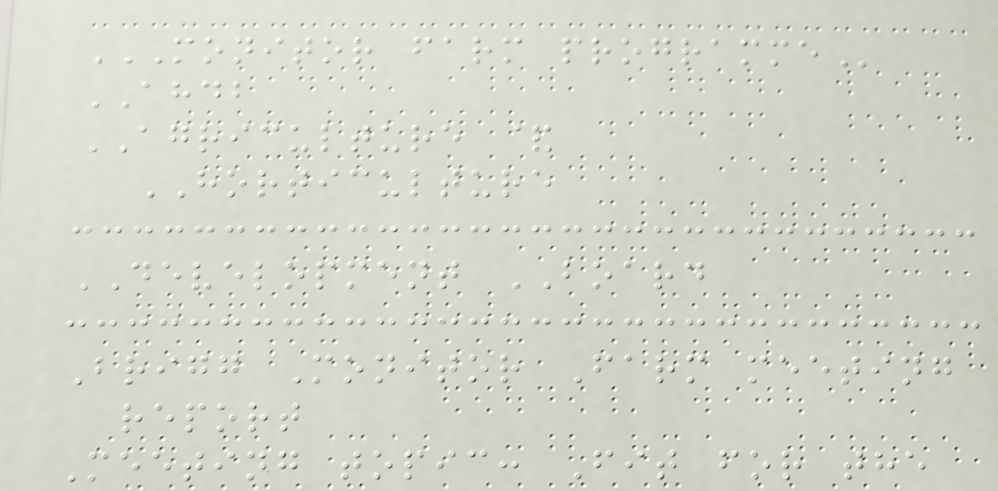MONITOR FARM PROGRAMME
AHDB
AGRICULTURE &
HORTICULTURE
DEVELOPMENT BOARD
Brigg Monitor Farm meeting
report
Meeting topic: Fit for the
